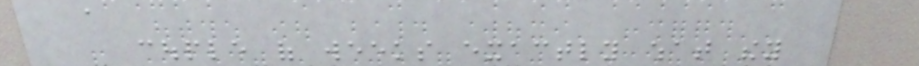a
couple of weeks exactly what they
